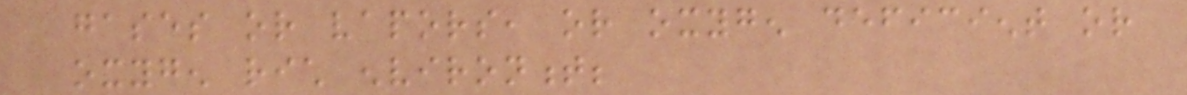gases or vapors, or oxygen deficient or
oxygen rich environment;
